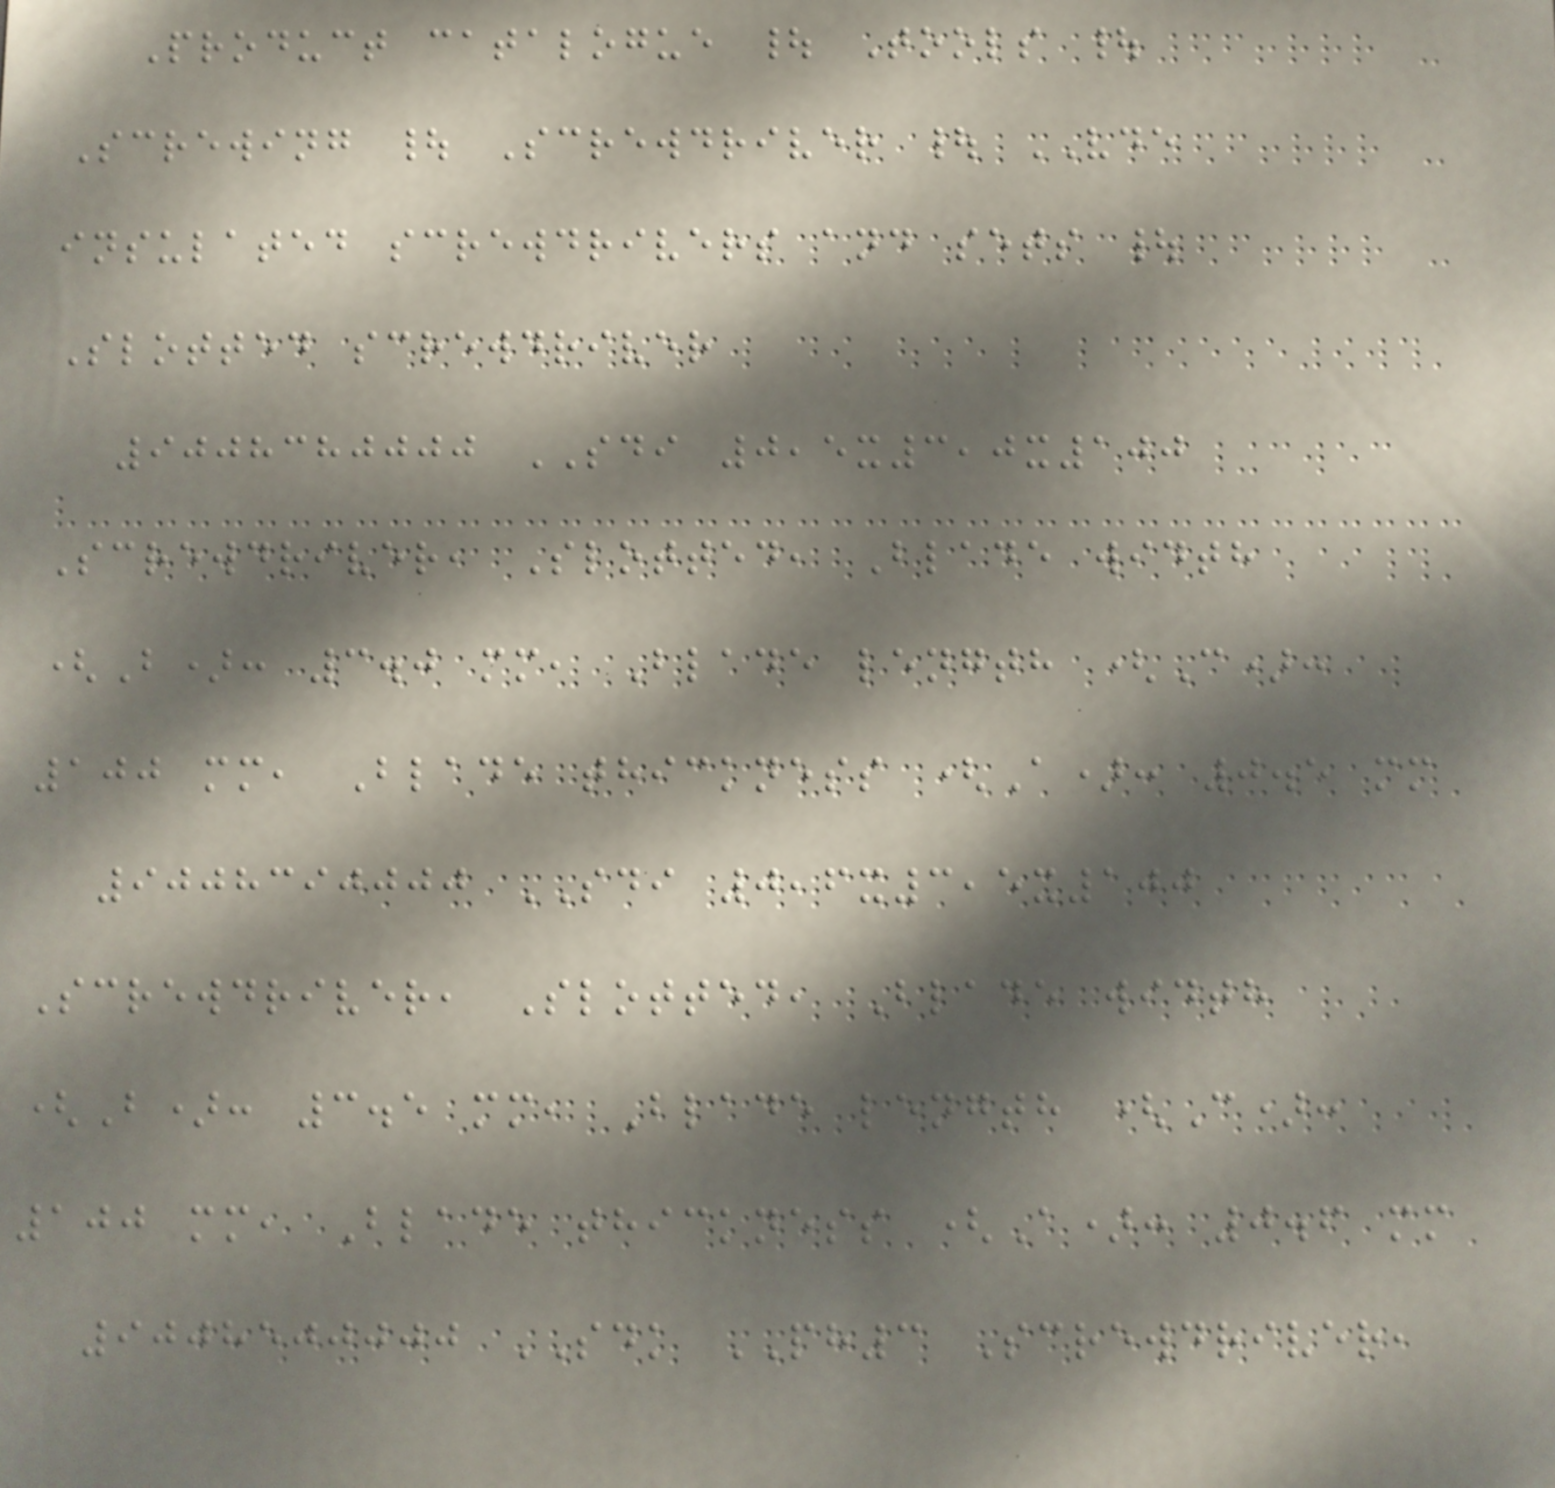Product catalogue | Tools |
Screwing | Screwdriver | VDE
insulated screwdrivers and sets |
Slotted screwdriver
9008380000 SDI 0,5x3,0x100
Screwdriver, Slotted, Blade width
(B): 3.0 mm, Blade length (C):
100 mm, Blade thickness (A): 0.5 mm
9008390000 SDI 0,6x3,5x100
Screwdriver, Slotted, Blade width
(B): 3.5 mm, Blade length (C):
100 mm, Blade thickness (A): 0.6 mm
9008500000 SDK PH3 Screwdriver,
